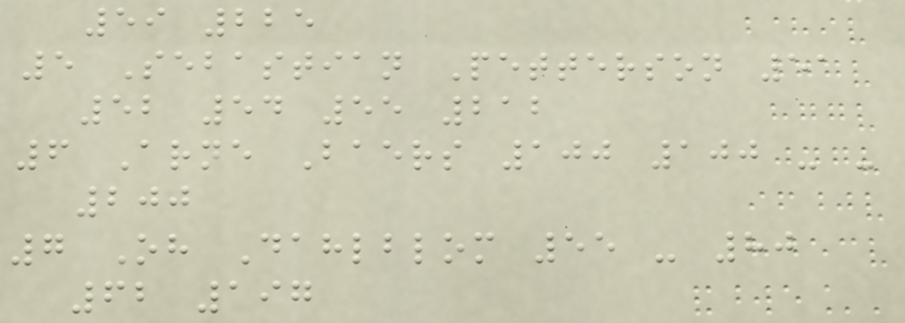59 225
5 Sebastian Petterson 51
52 54 55 212
6 Arne Baers 100 100 - -
200
7 Oh Dahlblom 55 - 80
62 197
